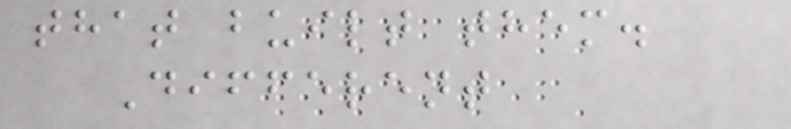that built them.
Different
